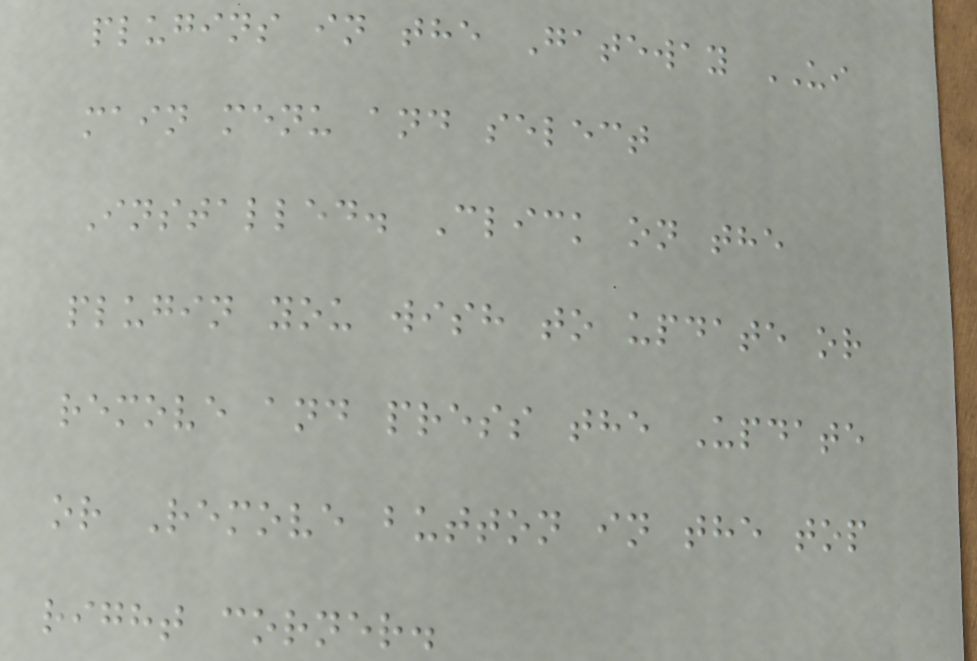plugins in the Gateway UI
main menu and select
Installed. Click on the
plugin you wish to update or
remove and press the Update
or Remove button in the top
right corner.
